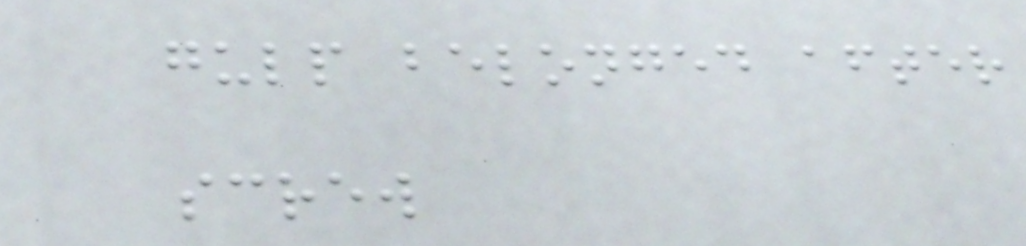gulp belonged after
screw
